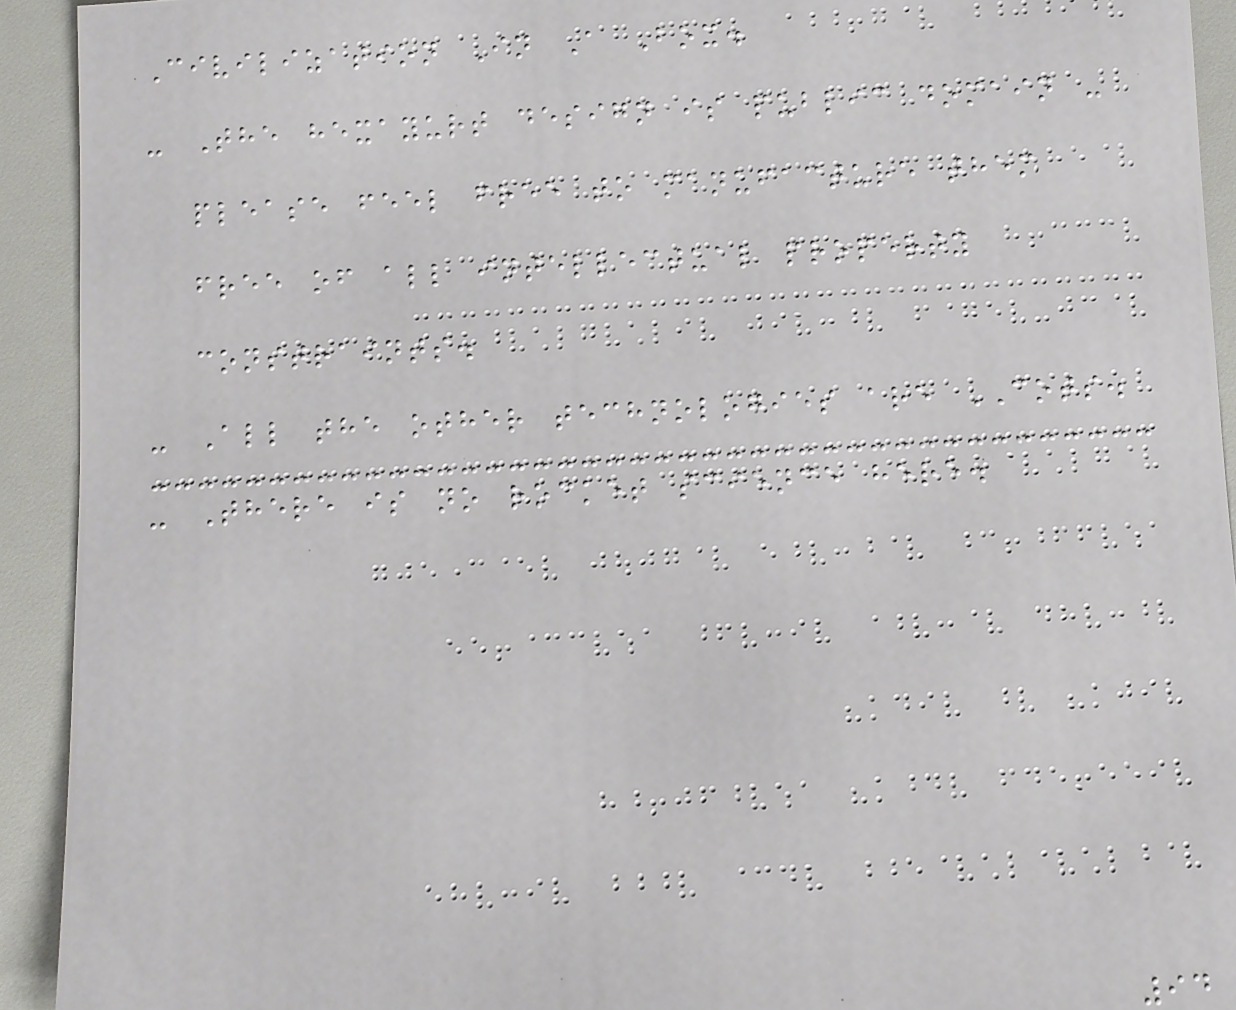Civilization In A Box.
- The hexayurt design is public domain -
please feel free to manufacture them
free of all intellectual property
constraints.
- All the other technologies are COTS.
- There is no rocket science here.
94
